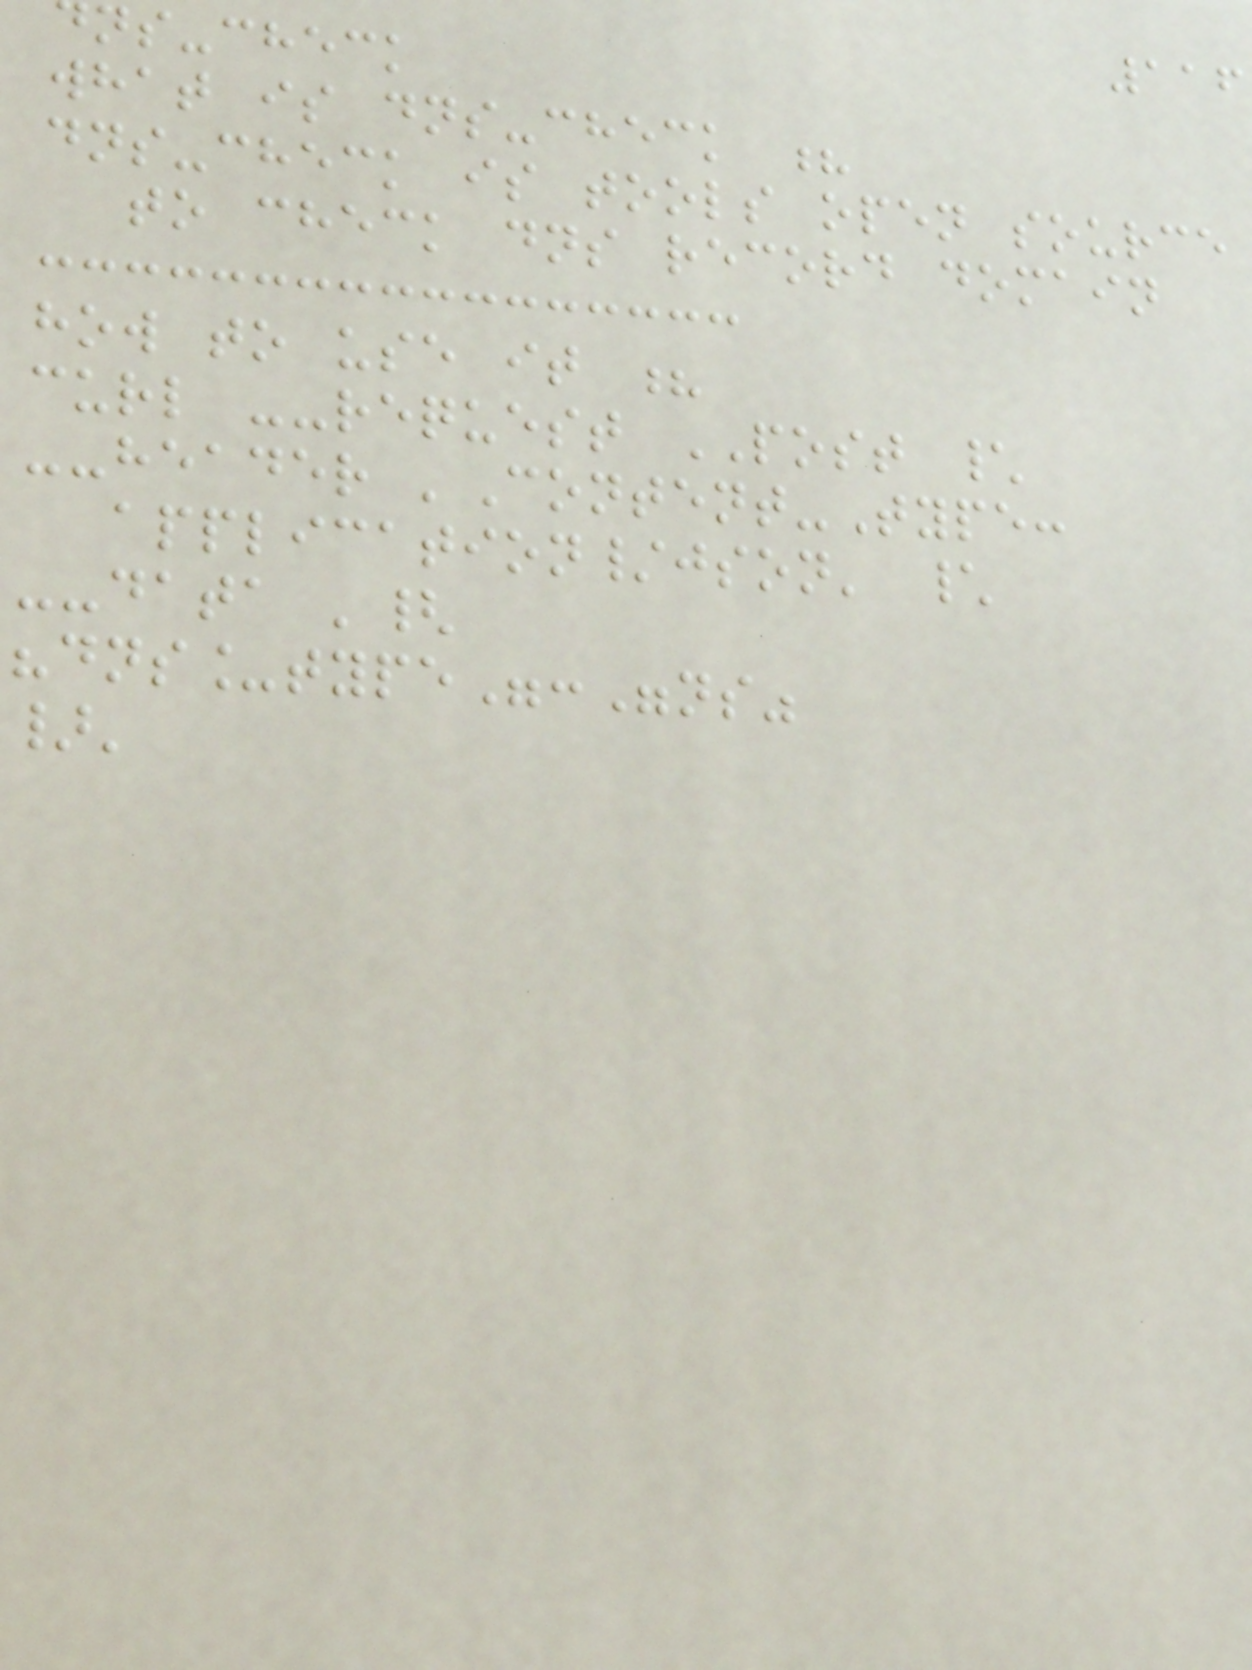116
ns-check
what is dns-check ?
dns-check is tools open source
to check dns record domain
how to use it ?
curl --request POST \
--header 'Content-Type:
application/json' \
--data '{
"dns_type":"ns"
}'
